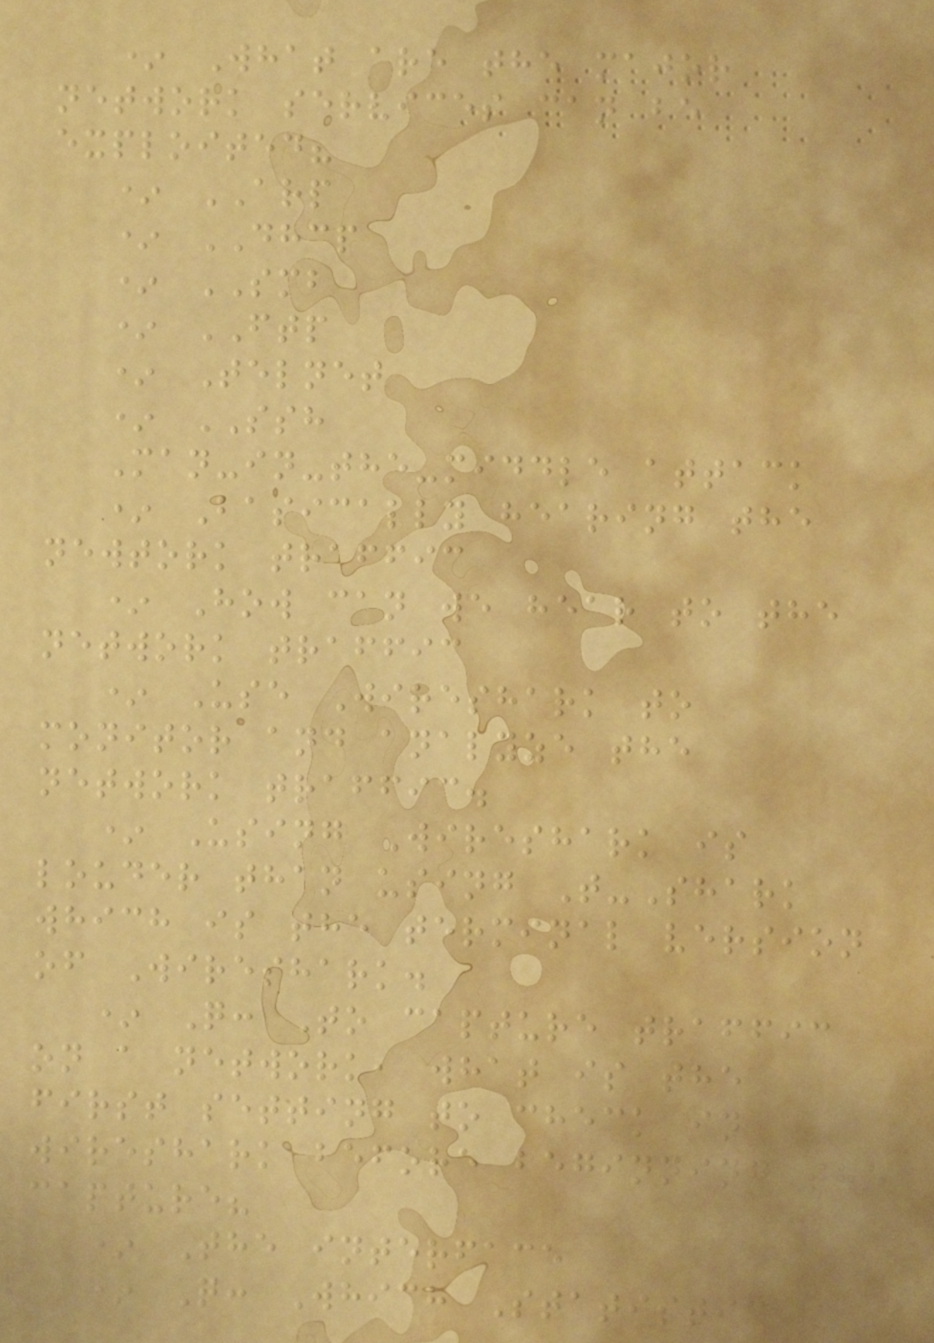* What are the major
network services can be
exploited?
* ARP
* DHCP
* SMB
* FTP
* Telnet
* SSH
Man-in-the-middle attack
* Basically hearing the
newtork traffic
* How can we hear to the
network traffic
* Use Wireshark to
monitor and analyze the
network traffic.
* Using Wireshark is
louder than using T-Shark
which is the terminal version
of Wireshark.
* Q: To capture traffic
on a network, what is the
first setting to check in
wireshark before beginning the
capture?
* The interface
* Q: Which Statistic
